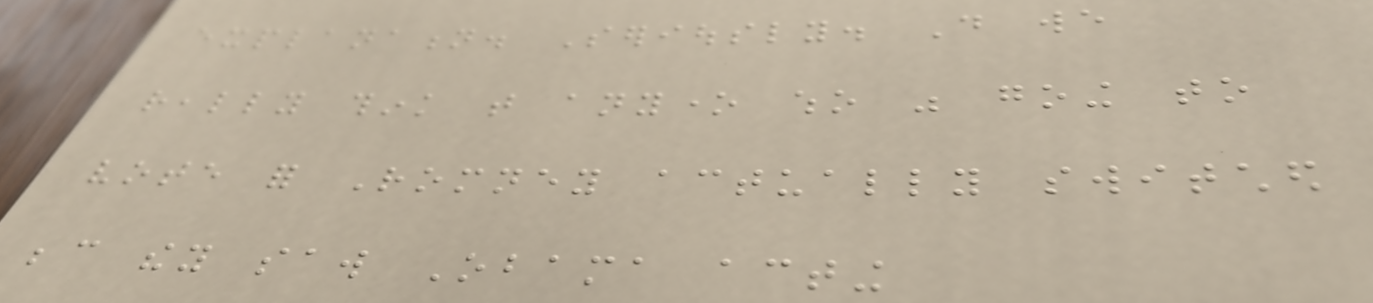explanation. Seriously. Do we
really think that anyone who was going to
vote for Romney actually switched
because they saw Obama acting
